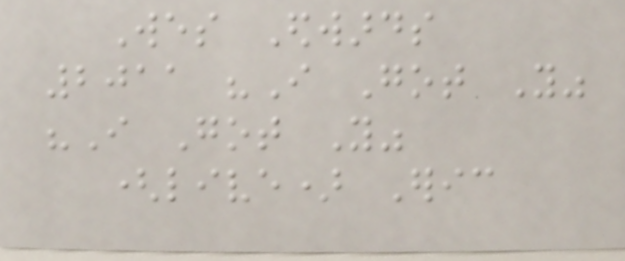Wes Edwards
2011 "I Got You"
"I Got You"
(live) Eric
